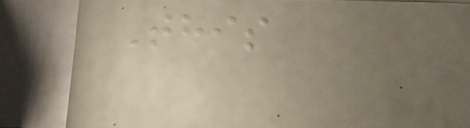This
